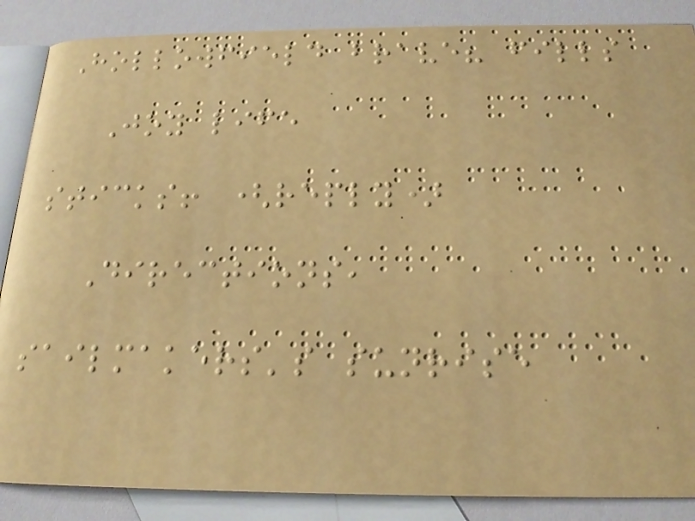Hollowfield brave? fills
Joy life
sticks! (reply)
Directions,
sailmakers's sunrise
